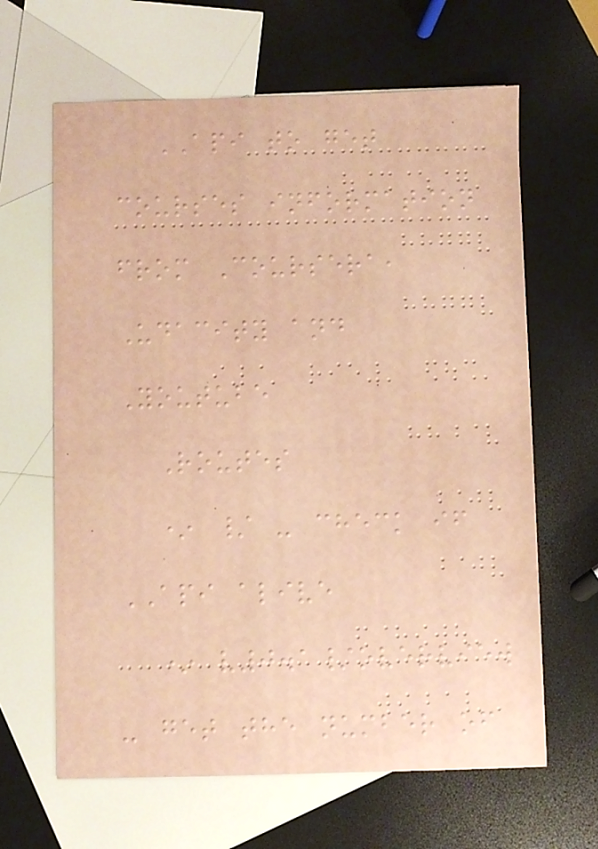API to get
courses information
from Coursera,
Udacity and
Youtube
Routes
* / - check if
API alive
* v0.1/overview
- get the number of
